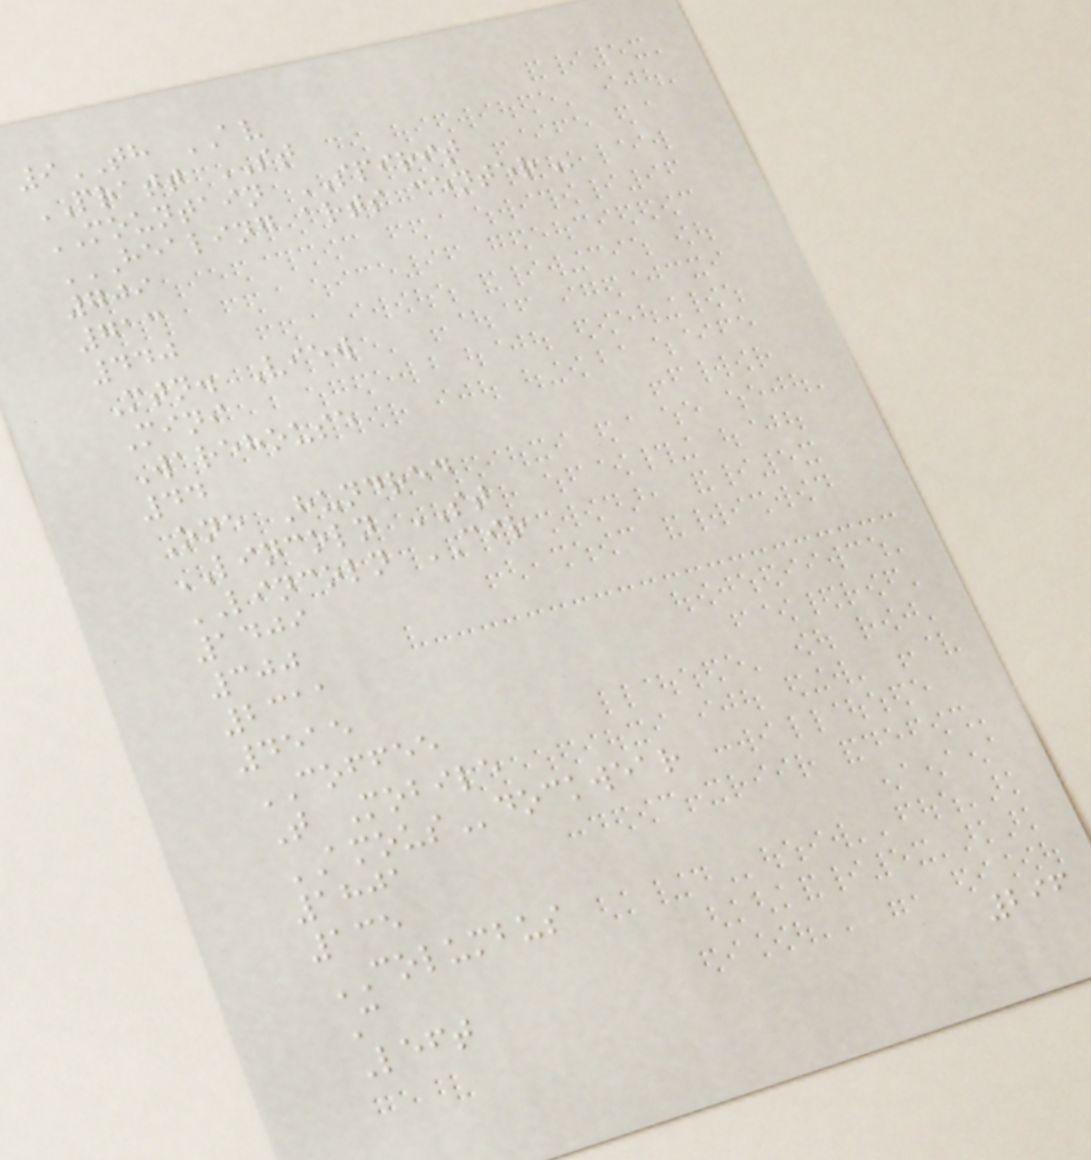9TH AV
PRATT ST
MOUNTAIN SPIRIT
HEALING ARTS CENTER
709
713
440
Mtn. View
Mini
Warehouse
44
One Hundred
LINCOLN ST
LINCOLN CIR
1409
300
2311
4515
COFFEE
T Mobile
AMOUSdockwear
1801
135
COLUMBUS
C
Left
296
